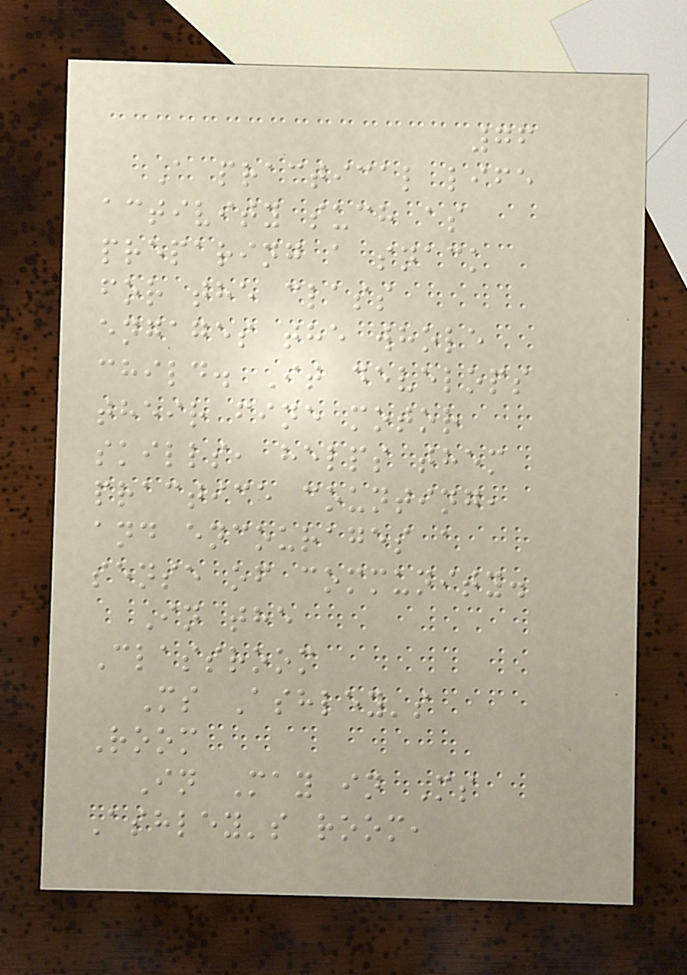76
A practical life
activity such as
preparing a snack
for the class
engages the whole
child. It develops
their fine motor
skills, helps them
practice counting,
and encourages a
sense of community.
In the
Classroom
Ms Ashley's
Room
In May in Ms
Ashley's room,
